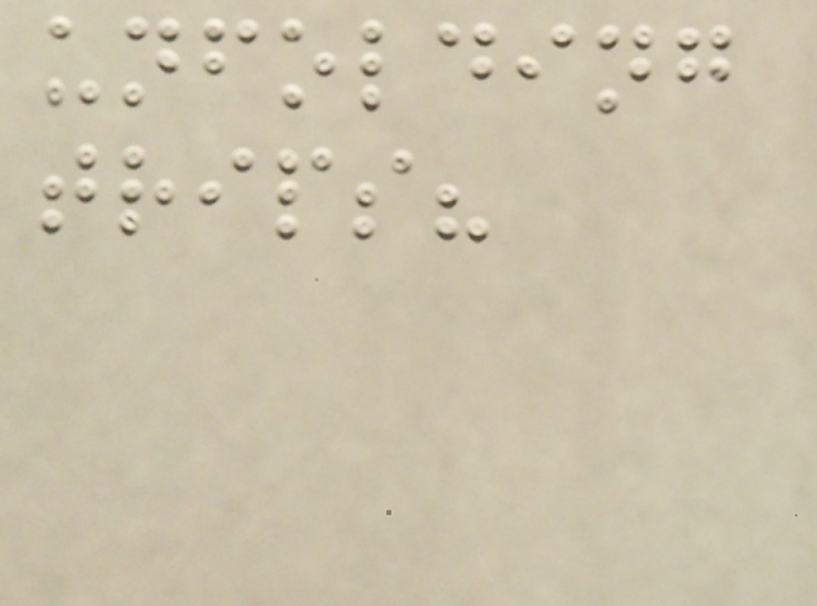unfolding
trips?
